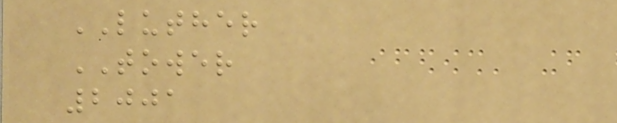LUTHER
TOWER
2001
